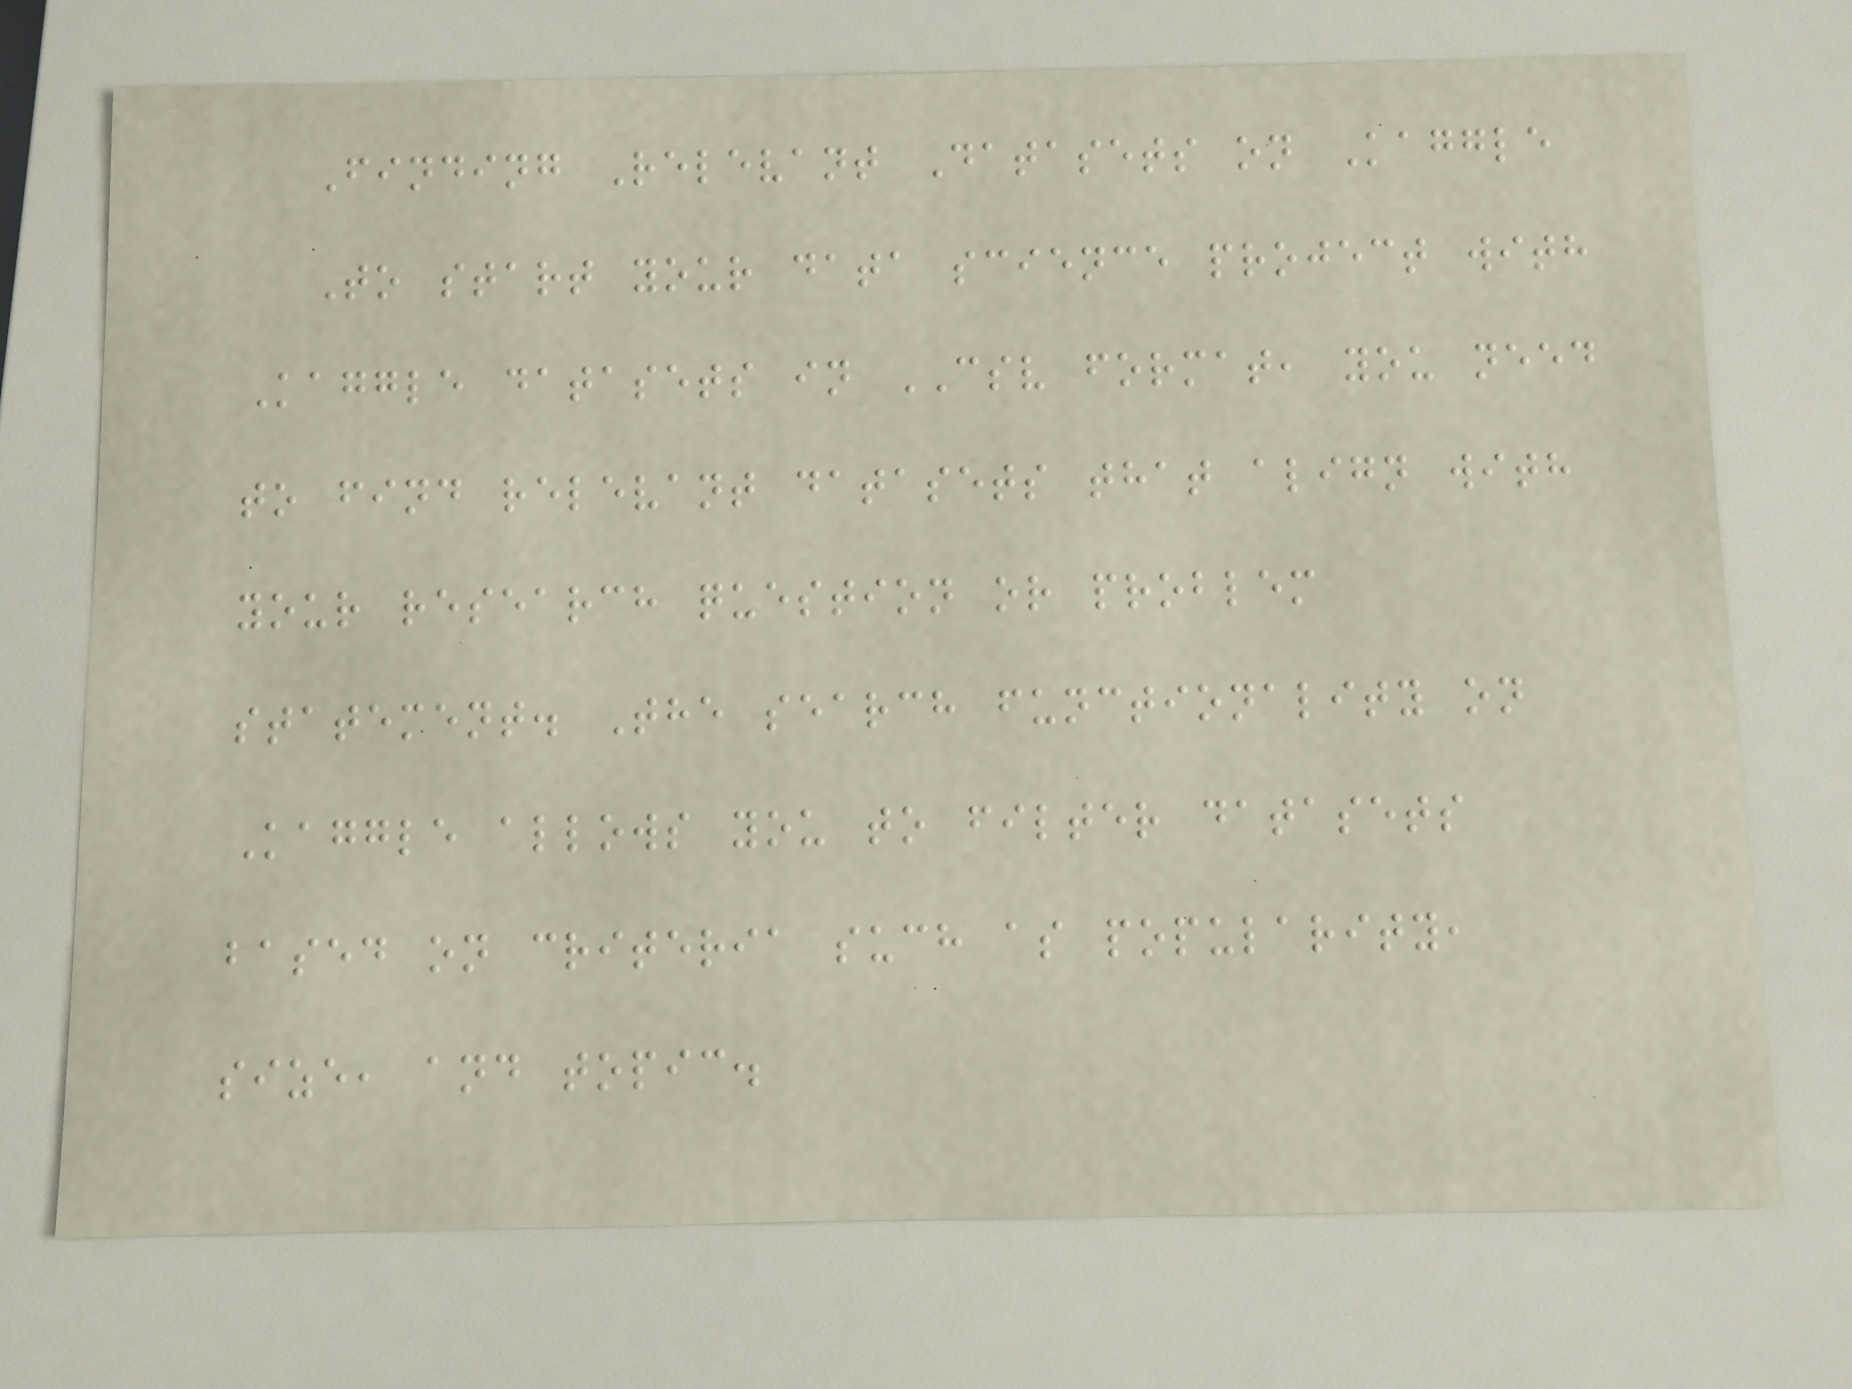Finding Relevant Datasets on Kaggle
To start your data science project with
Kaggle datasets in CSV format, you need
to find relevant datasets that align with
your research question or problem
statement. The search functionality on
Kaggle allows you to filter datasets
based on criteria such as popularity,
size, and topic.
